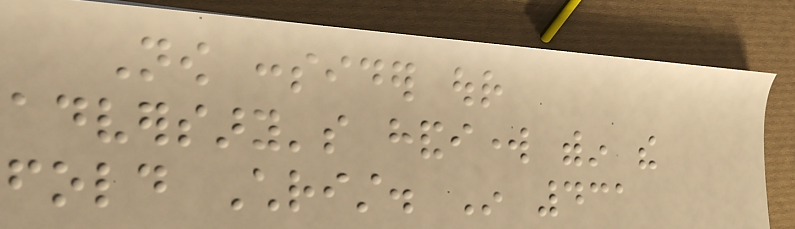Now consider our
adversary's handiwork within the
fold Christ. In 431
